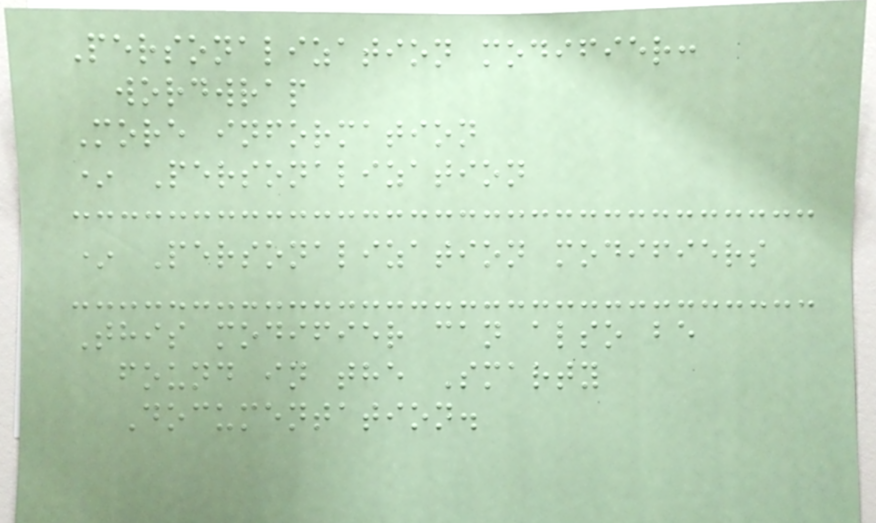Personalization modifier:
wordwrap
More information
* Personalization
* Personalization modifiers
This modifier can also be
found in the Smarty
Documentation.
